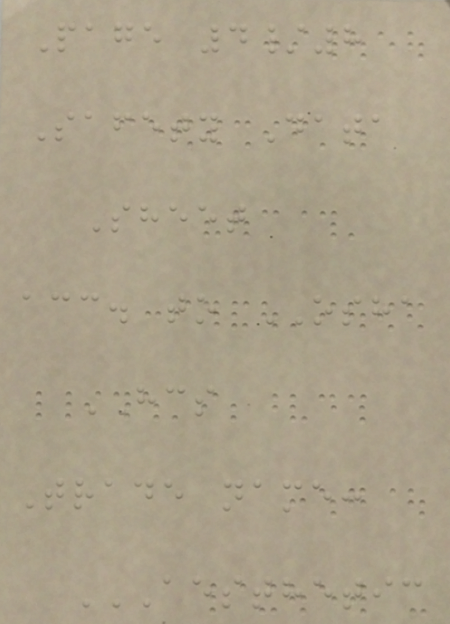Page 4/8
Safety Data
Sheet
acc. to OSHA
HCS
Trade name:
AESTHETIC
